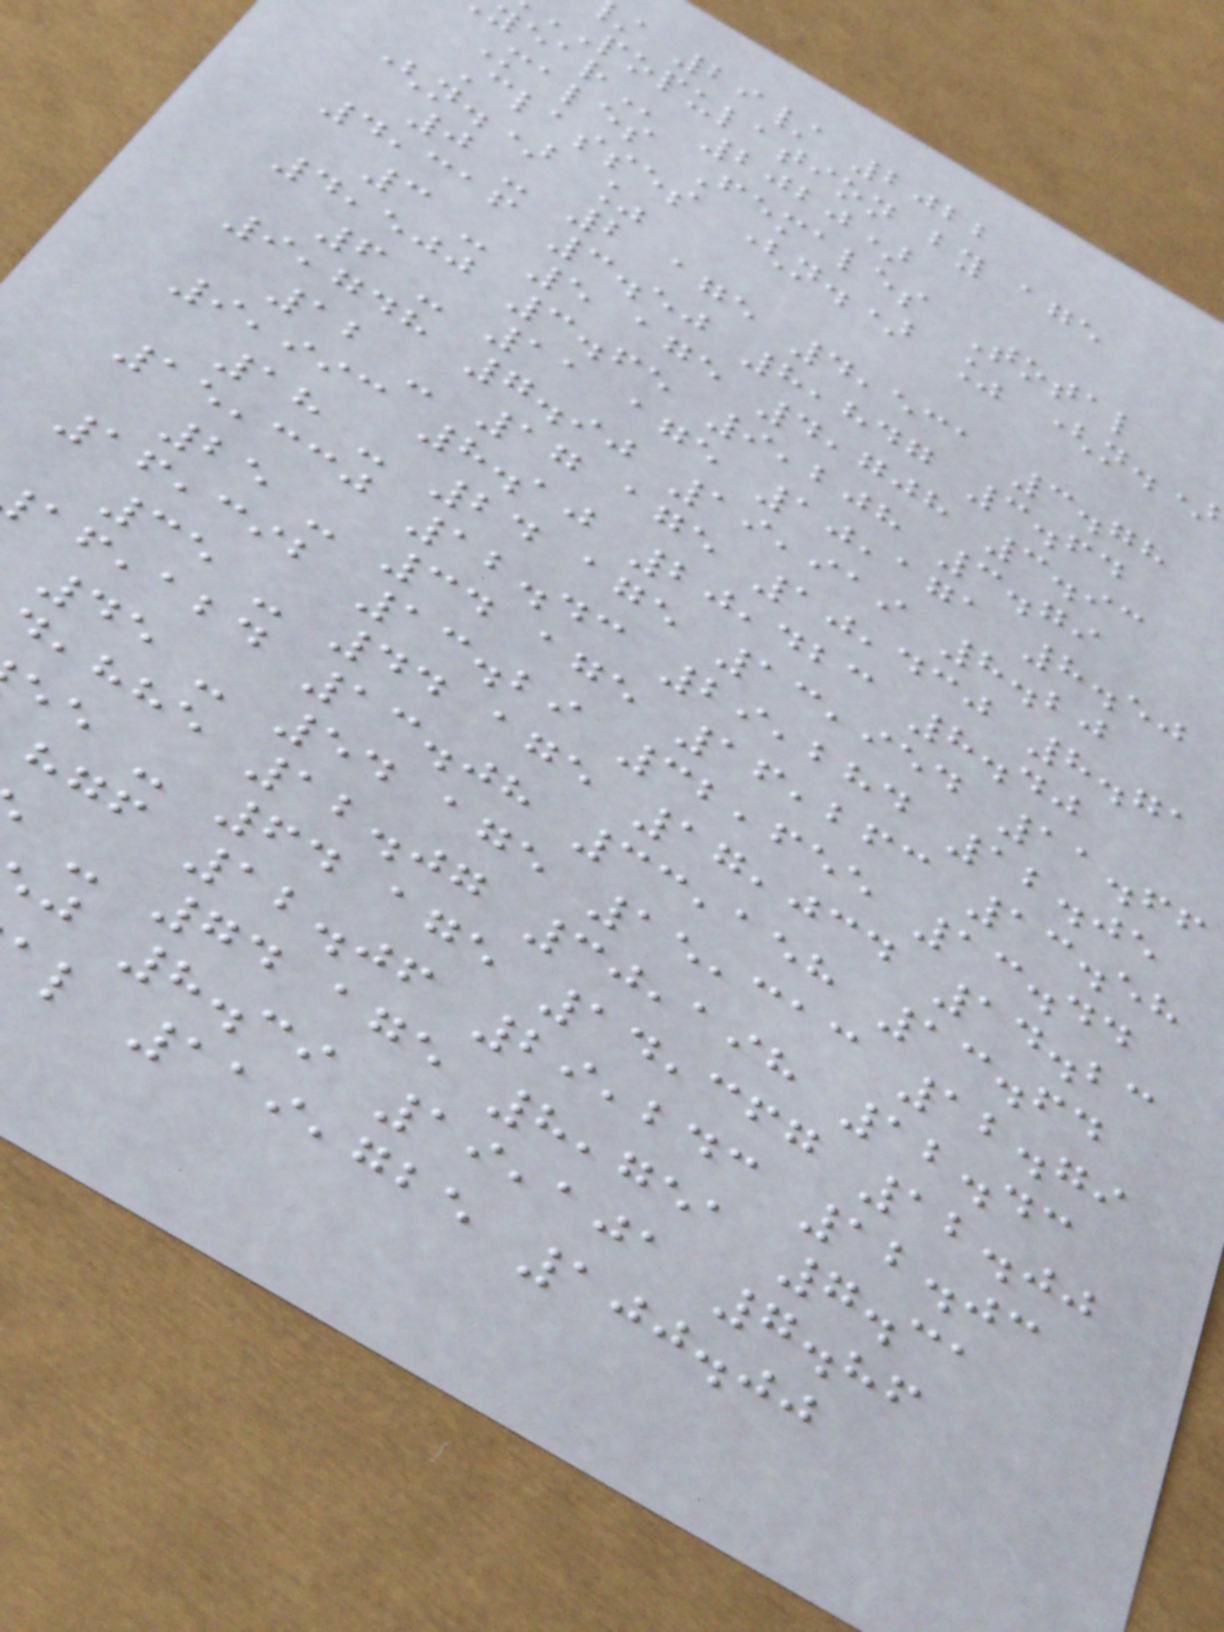29/ 2022
population by age
2020)
Males Females Total
Classes (n.) % (n.)
(n.) %
0 - 2 age 4,531 3.78
4,316 3.50 8,847 3.64
3 - 5 age 4,708 3.93
4,500 3.65 9,208 3.79
6 - 11 age 10,171 8.50
9,748 7.90 19,919 8.20
12 - 17 age 10,430 8.71
9,993 8.10 20,423 8.40
18 - 24 age 13,954 11.66
15,330 12.43 29,284 12.05
25 - 34 age 16,263 13.58
16,392 13.29 32,655 13.44
35 - 44 age 17,034 14.23
,abd 13.08 33,158 13.64
45 - 54 age 15,313 12.79
,hhe 12.07 30,198 12.43
ee - 64 age 14,367 12.00
hgf 12.06 29,243 12.03
- 74 age 8,751 7.31
j 8.39 19,101 7.86
l 119,725 100.00
